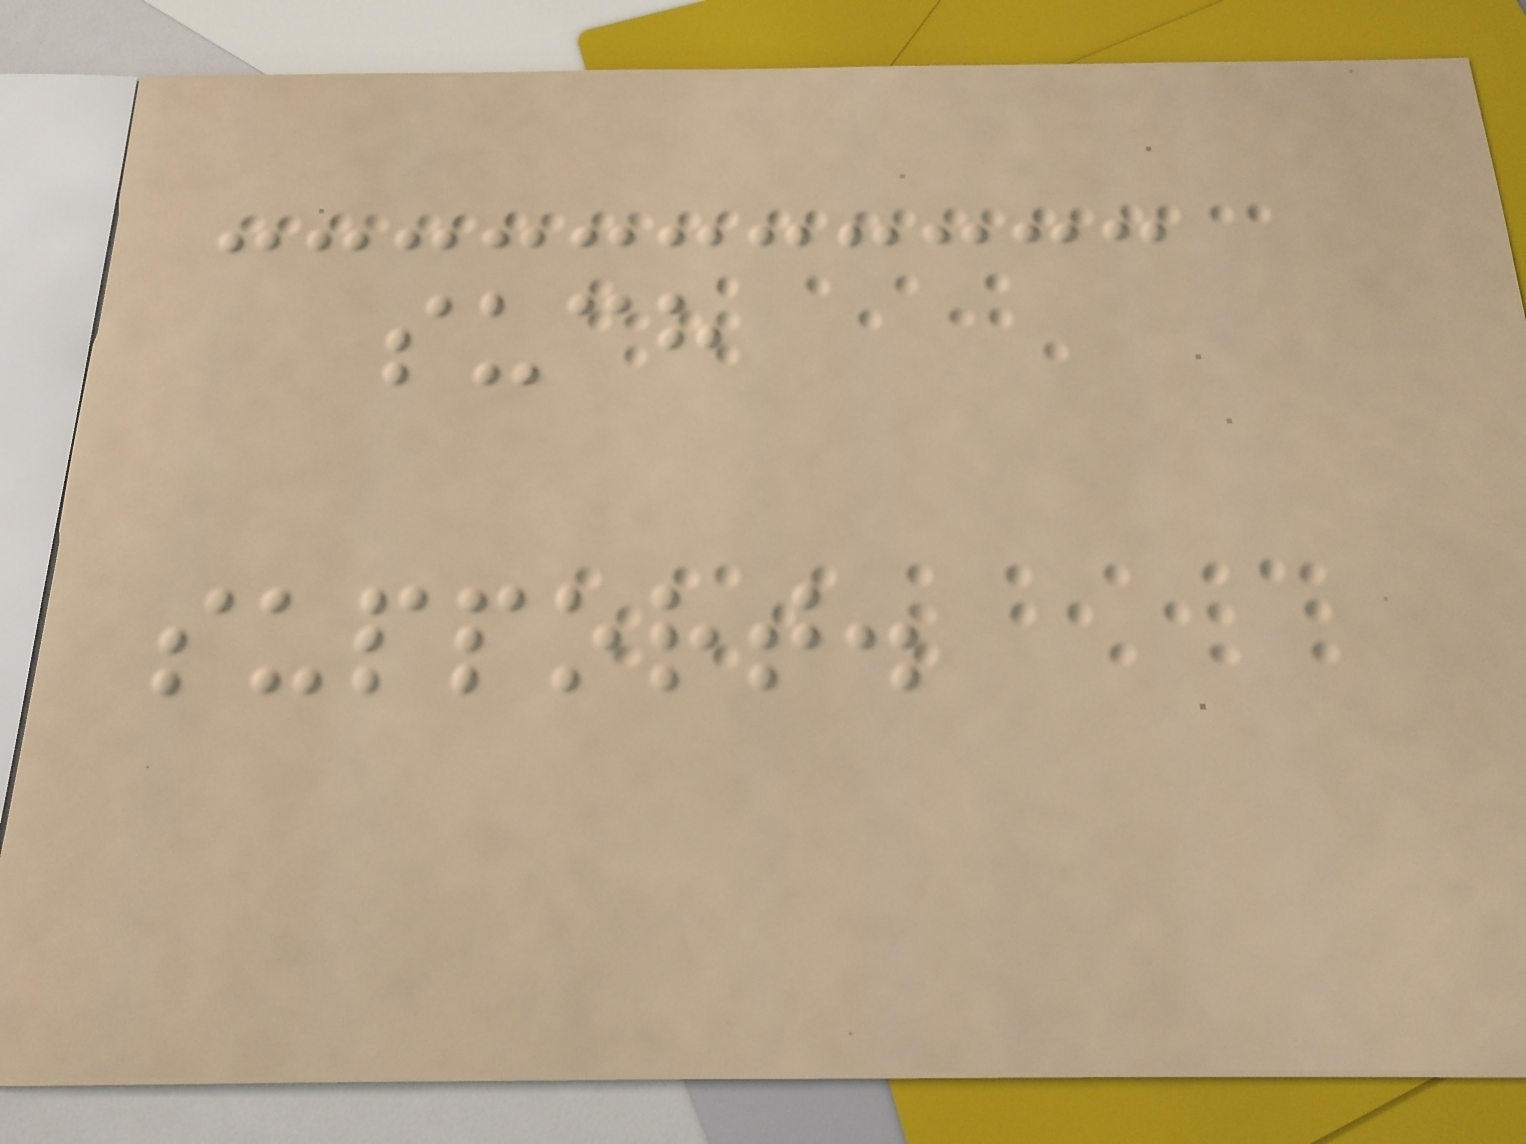such
support.
